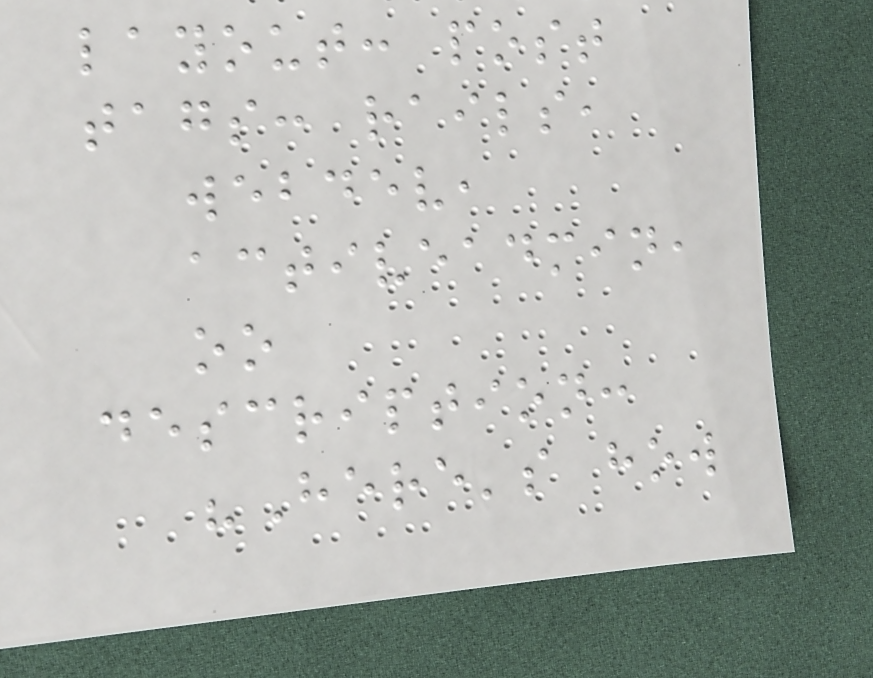layout: post
tags: rails,
webdev,
activeadmin,
oo
description:
"Here's how
